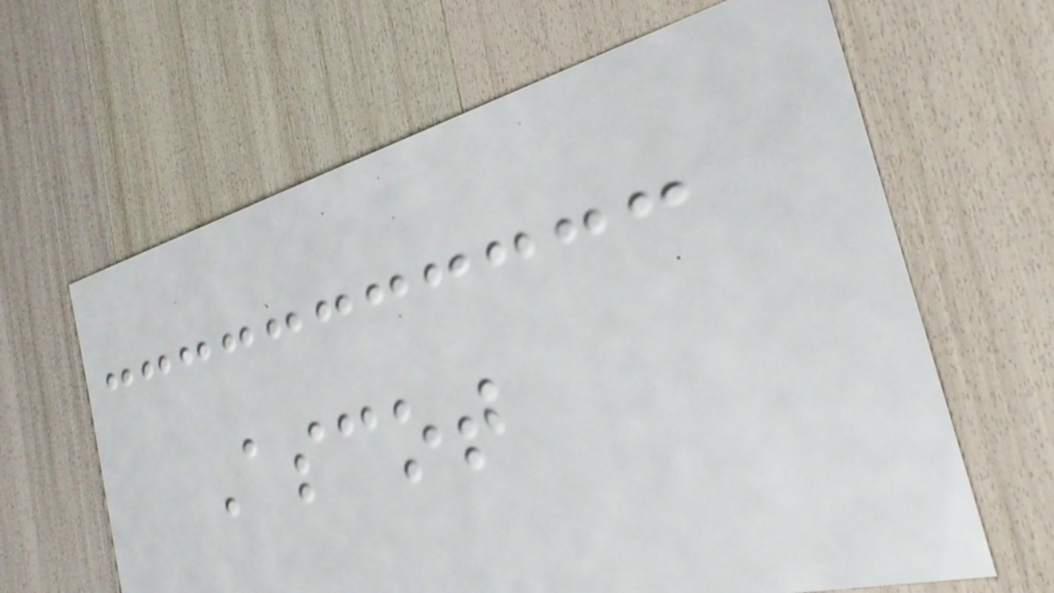Ascot
